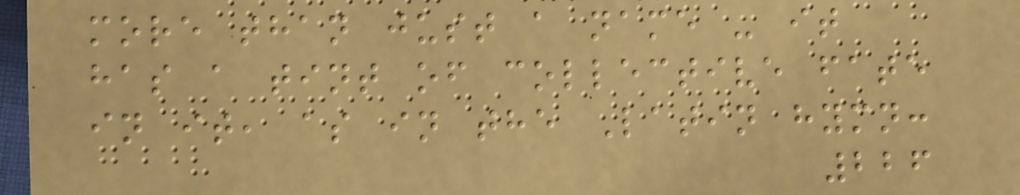more than just a name - it
has a tint of collective fate
in it, as in the Latin hymn:
226
